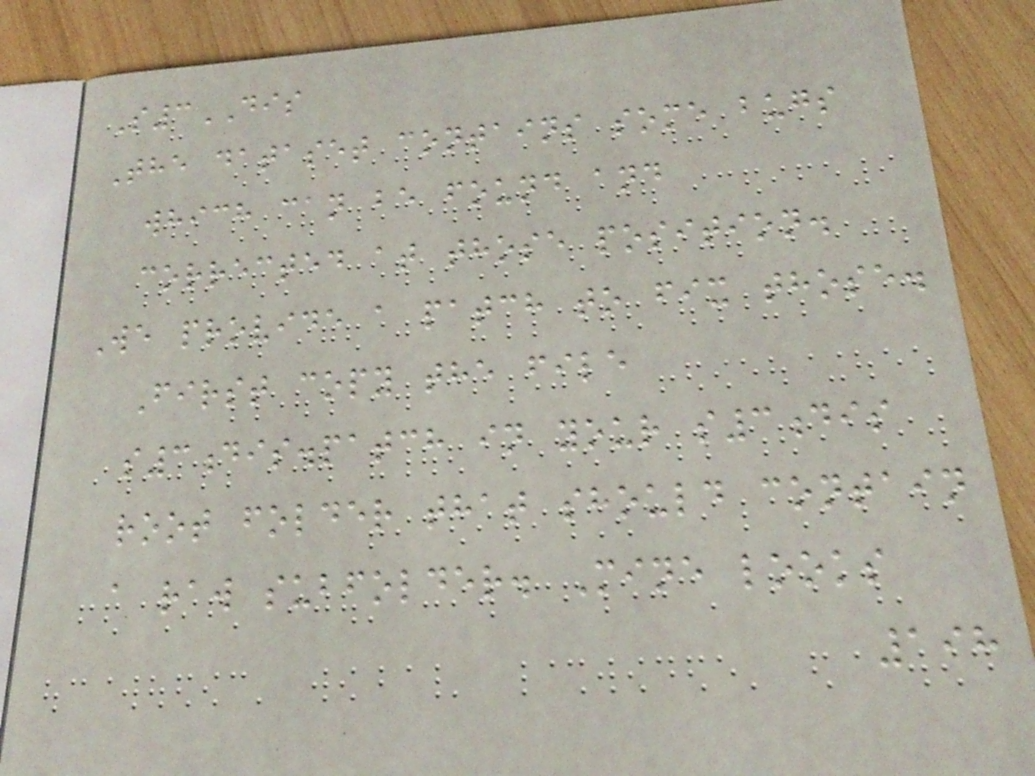S3DIS
The dataset contains some bugs
which can be found and
corrected at those position.
We provide a patch to fix those.
First copy the file
s3dis.patch in your s3dis
root folder that should contain
a raw subfolder. Mine looks
198
